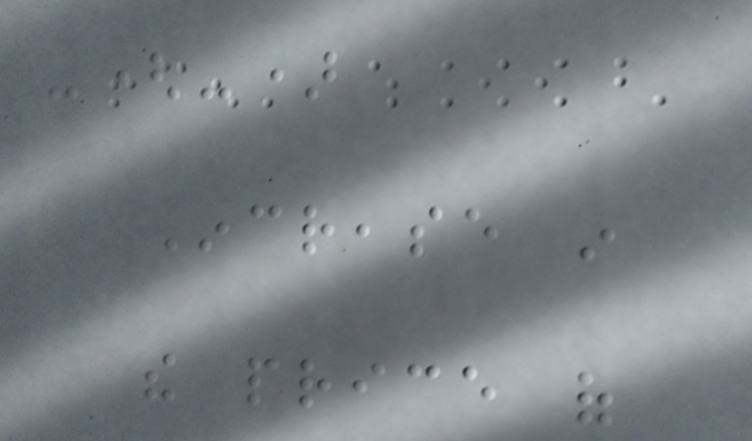-(-)
Increase in
the price of
